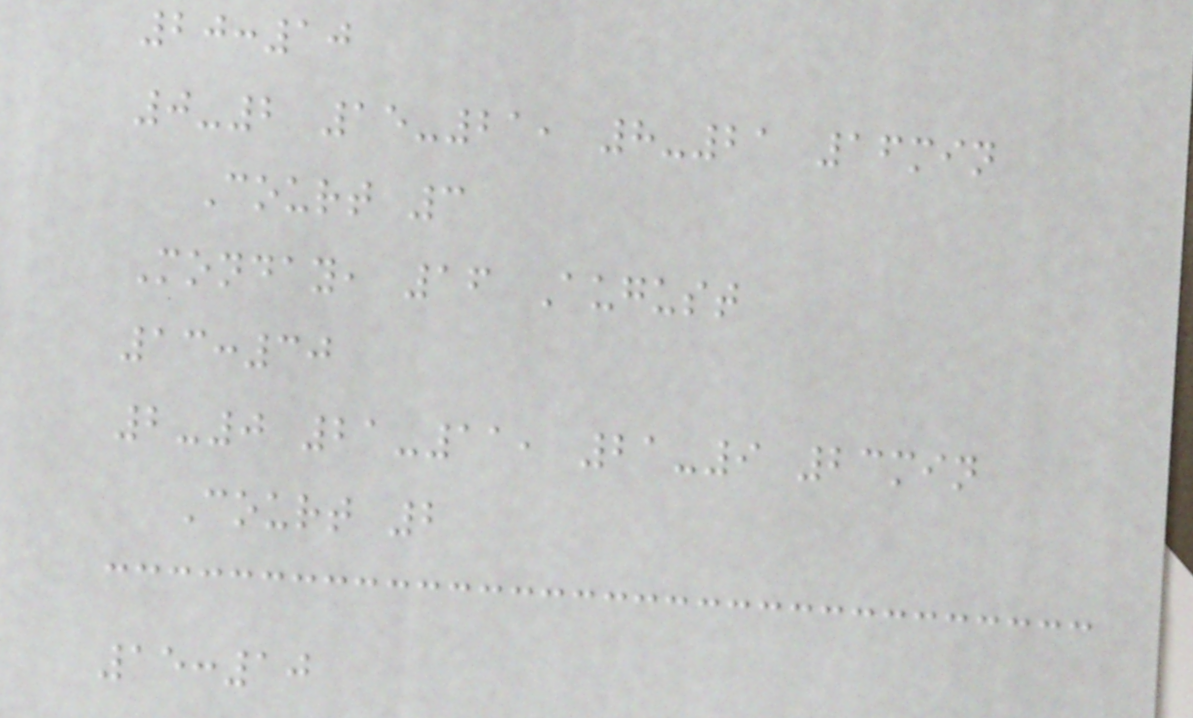20:10
0-2 15-21, 8-21 16min
Court 3
Monday, 16 August
13:30
2-0 21-11, 21-9 23min
Court 2
15:10
